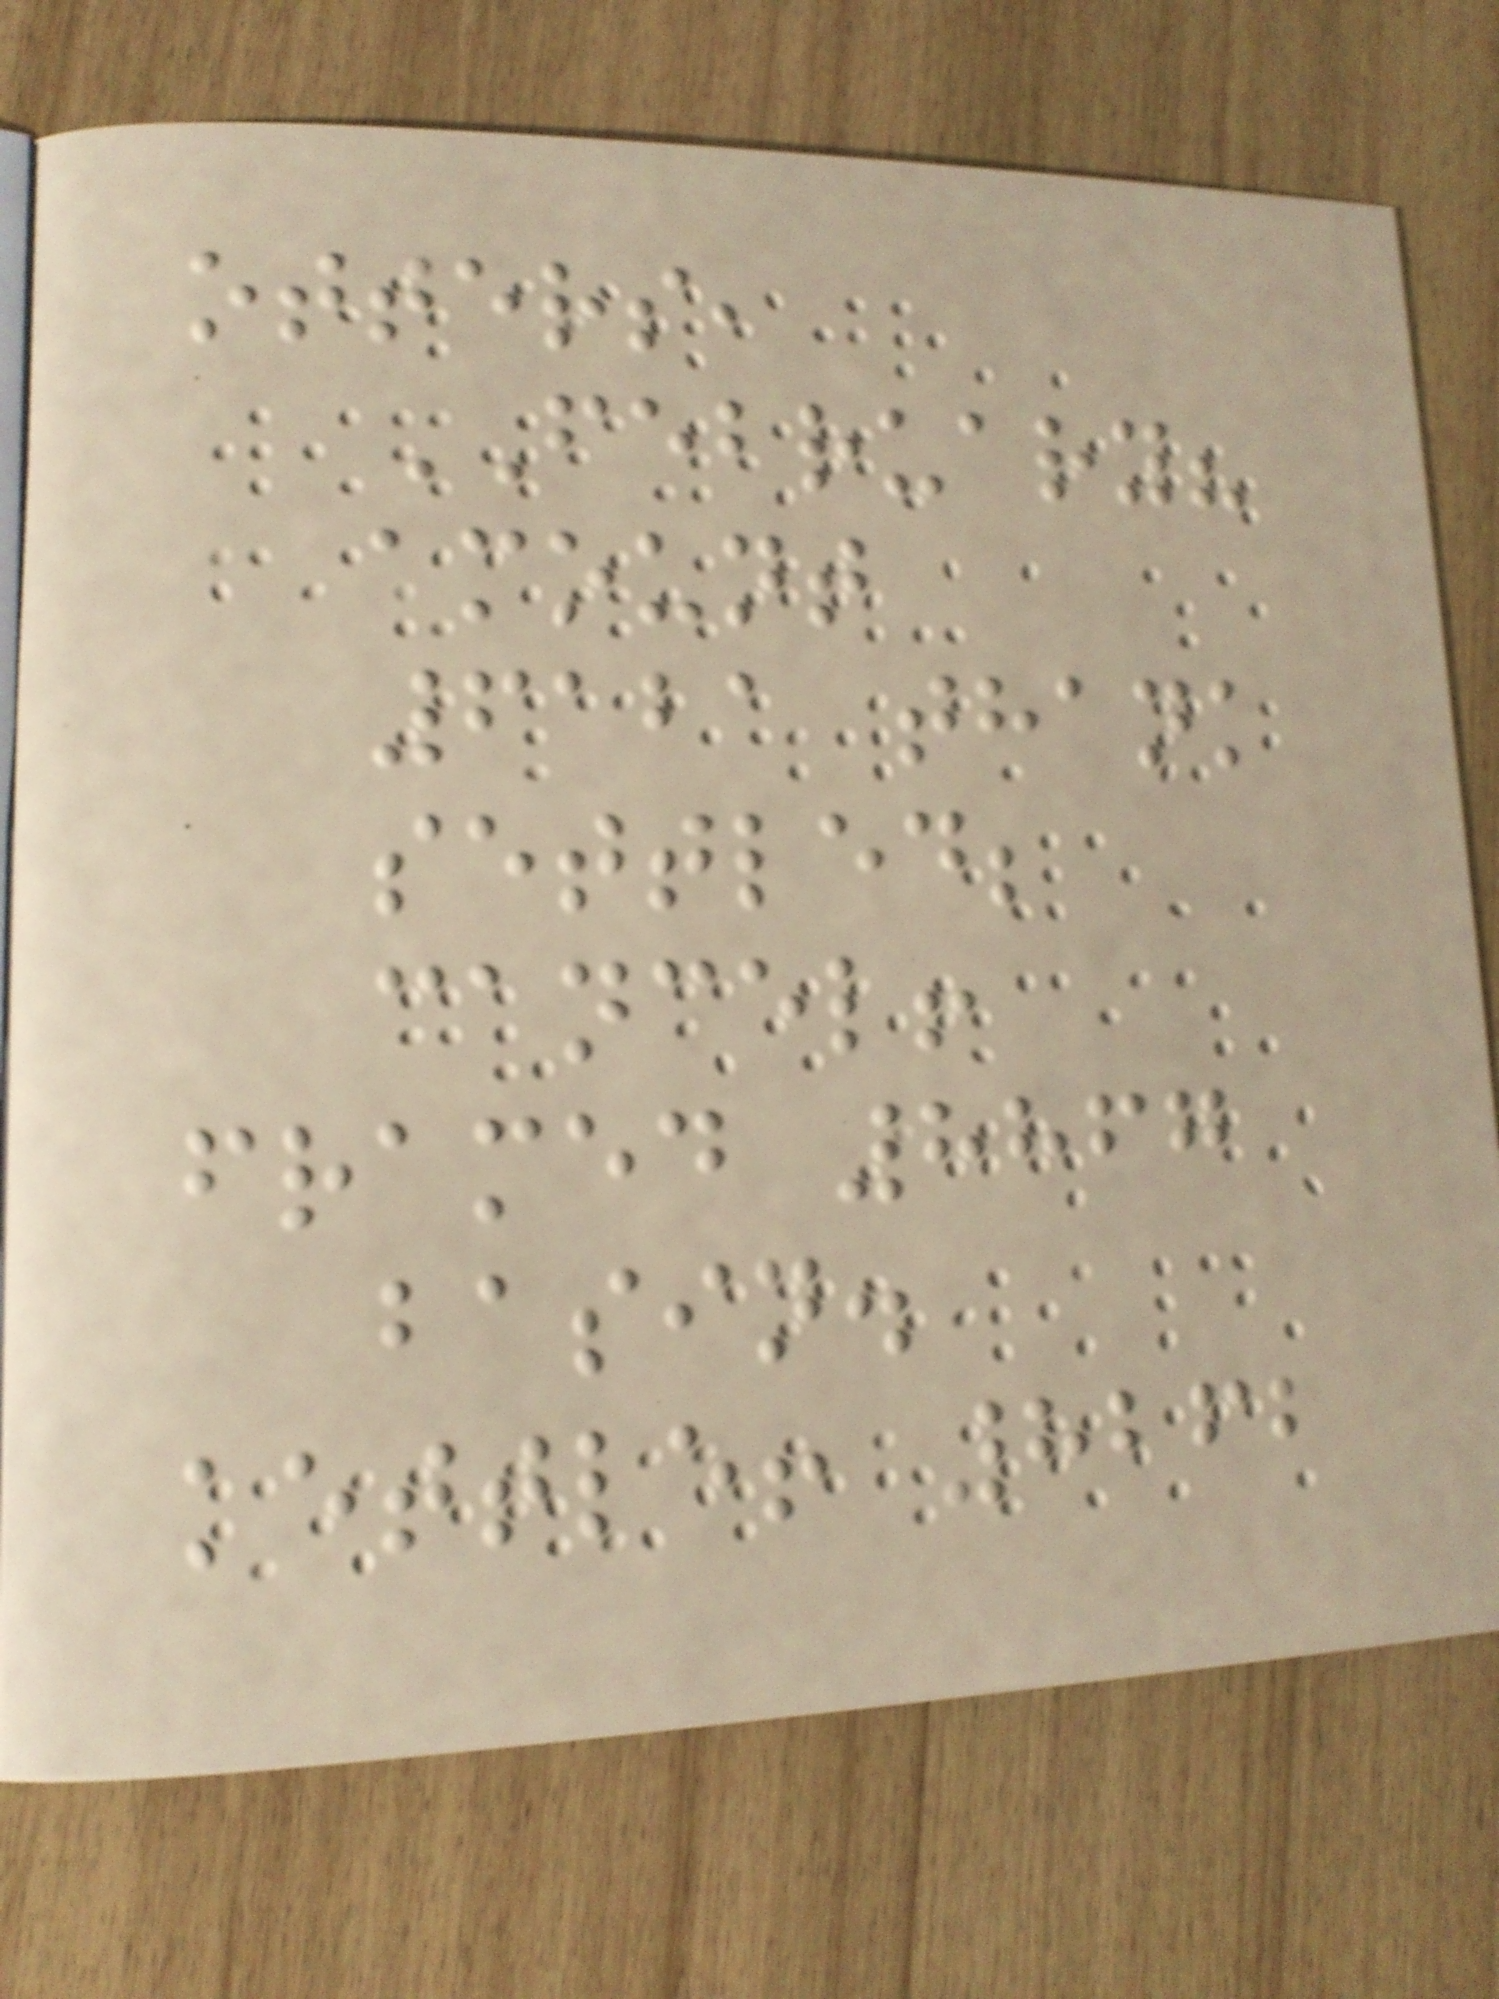otters,
FEBRUARY?
amount
6121 thank
settled;
cancel!
framed 8867
basin.
kettle! 8262
